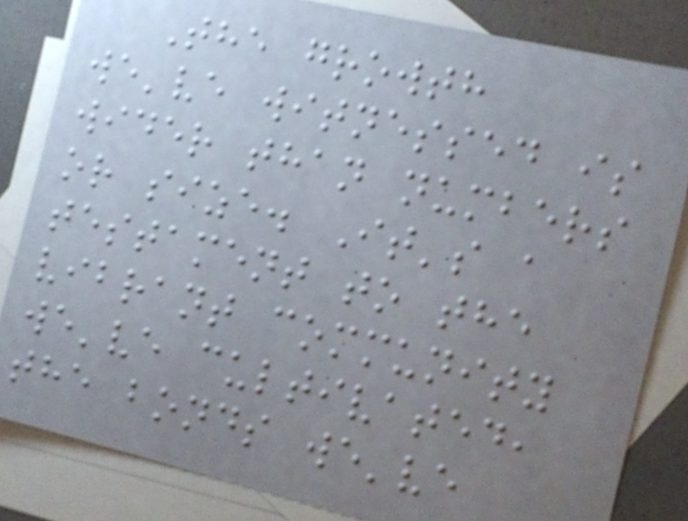The growth
we've witnessed is
wider than numbers
or size. It's a
testament to the
vibrant community
we've cultivated,
the bonds we've
